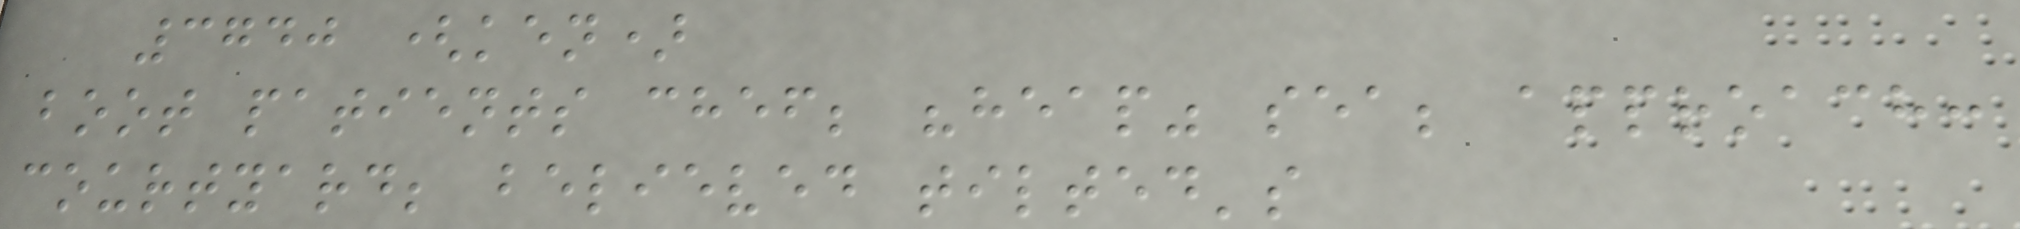3740 (ken)
boot patients chef; "heap" sea; approach:
courtyard; believed tilted's
